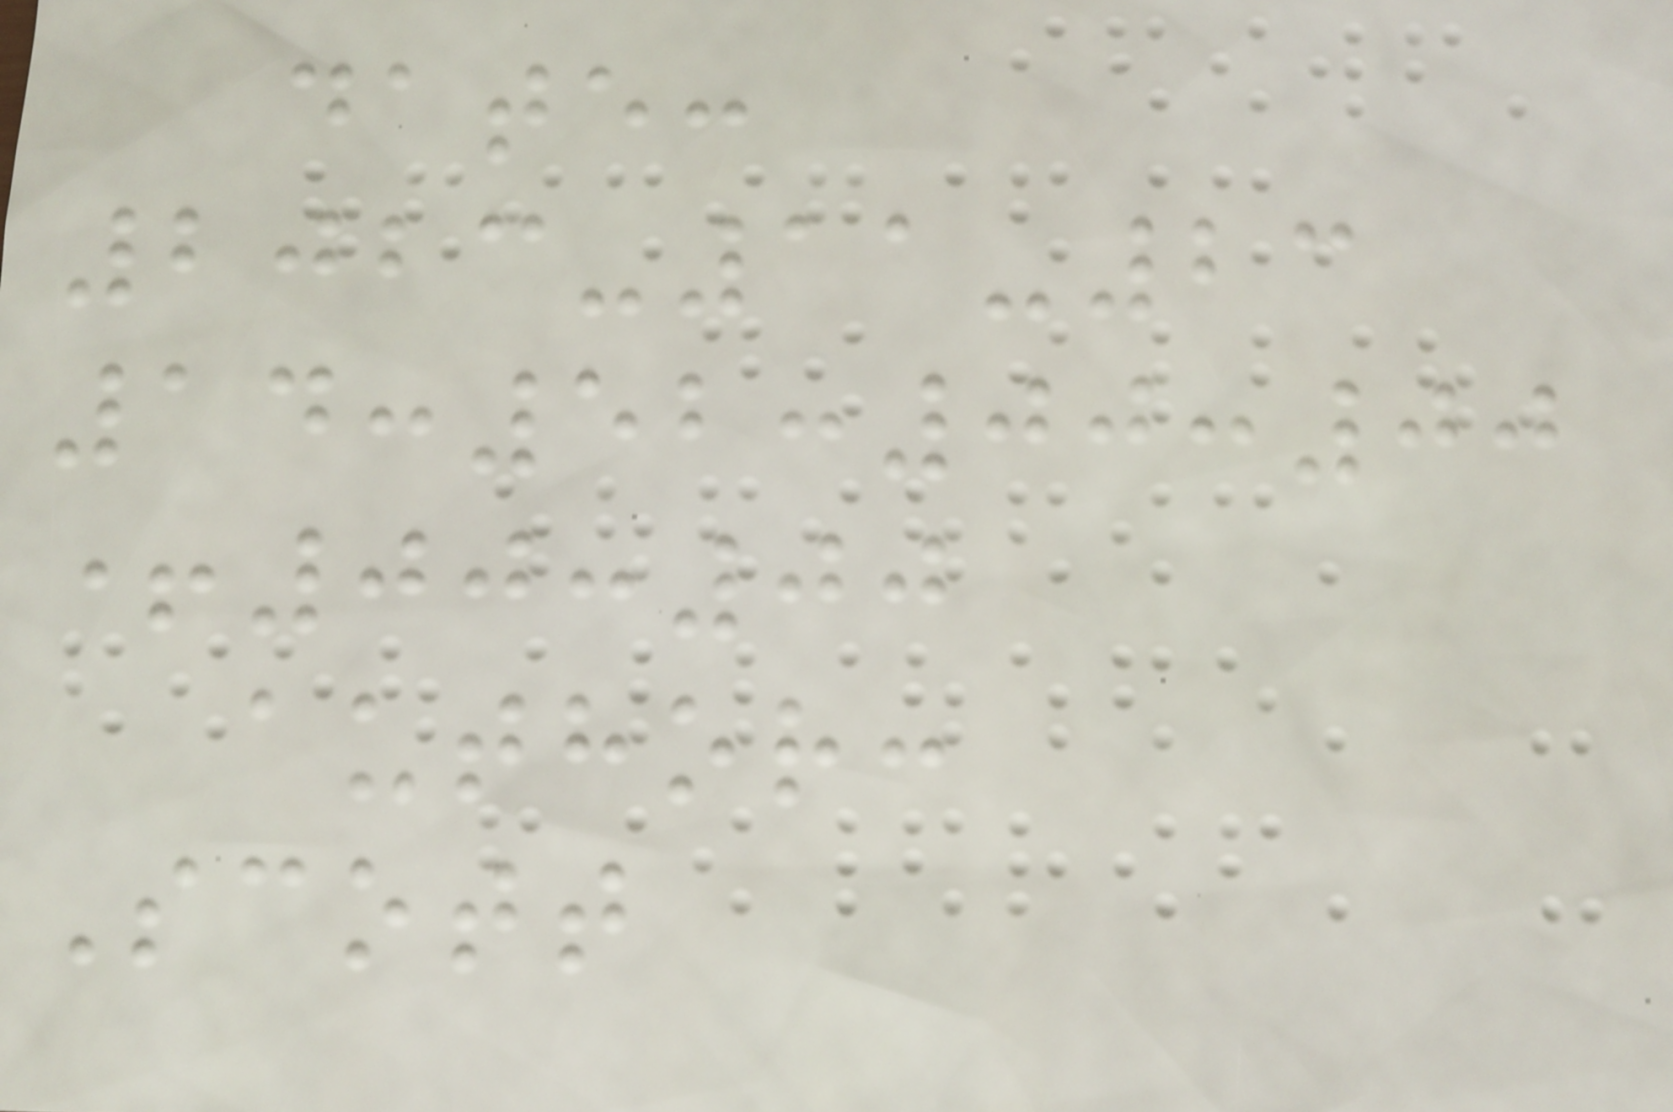date:
2023-11-23
14:52:00:00
+00:00
author:
Scott
